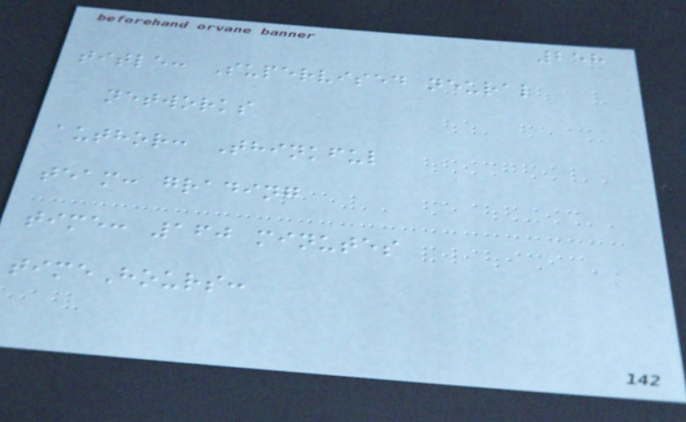258
title: Supervised neural
networks
author: Thinkful
team: grading
time: 160 minutes
timeHours:
